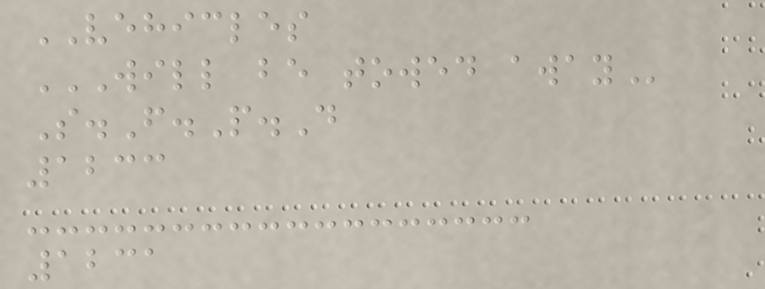VEHICLES
WILL BE TOWED AWAY
S.F.P.D
1233
1231
